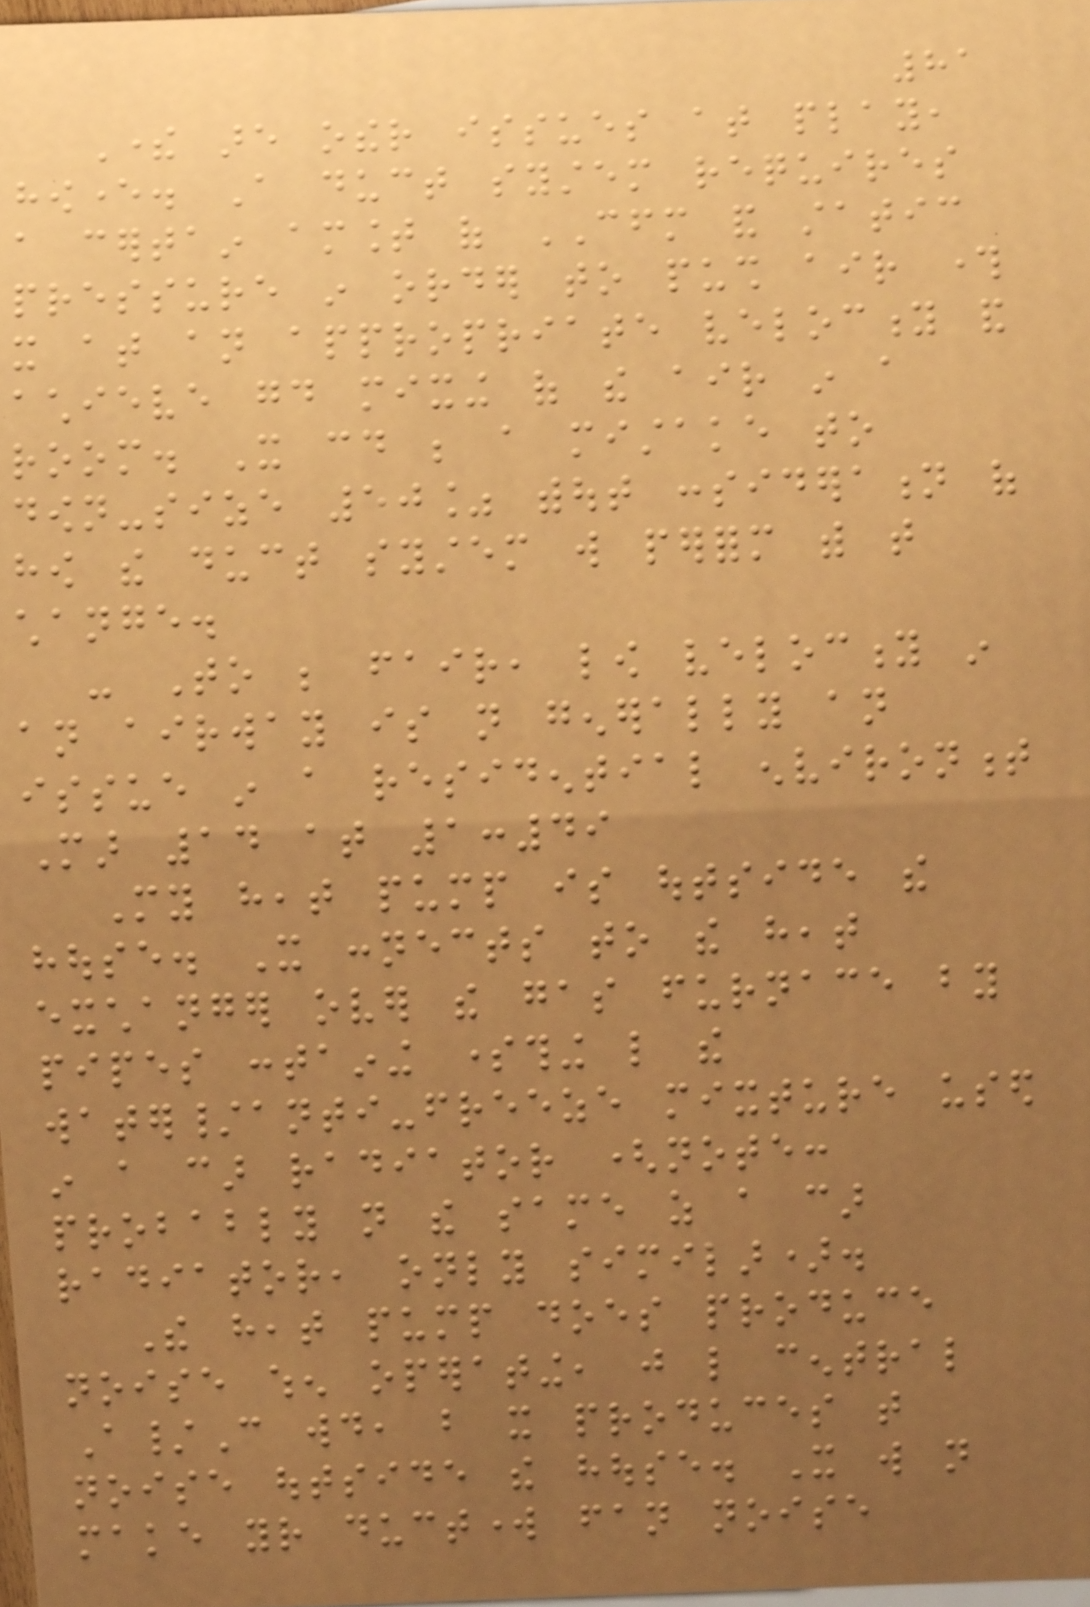81
There are other issues at play,
however. A duct system requires
a certain amount of CFM and static
pressure in order to push air through
it at an appropriate velocity and
achieve good mixing of the air in a
room. It could be a mistake to
down-size 50% without consideration of
how the duct system will perform with that
change.
- To be fair, low velocity in
an airway is not generally an
issue in a residential environment
Mar 14 at 1:49
My heat pump is outside the
house. It connects to the heat
exchanger over the gas furnace by
pipes containing something like the
water/anti-freeze mixture used
in a car radiator (note:
probably not the same as a car
radiator, only similar).
The heat pump does produce
noise when operating, just like central
A/C would, but it produces that
noise outside the house. It will not
make your ductwork fan noise
